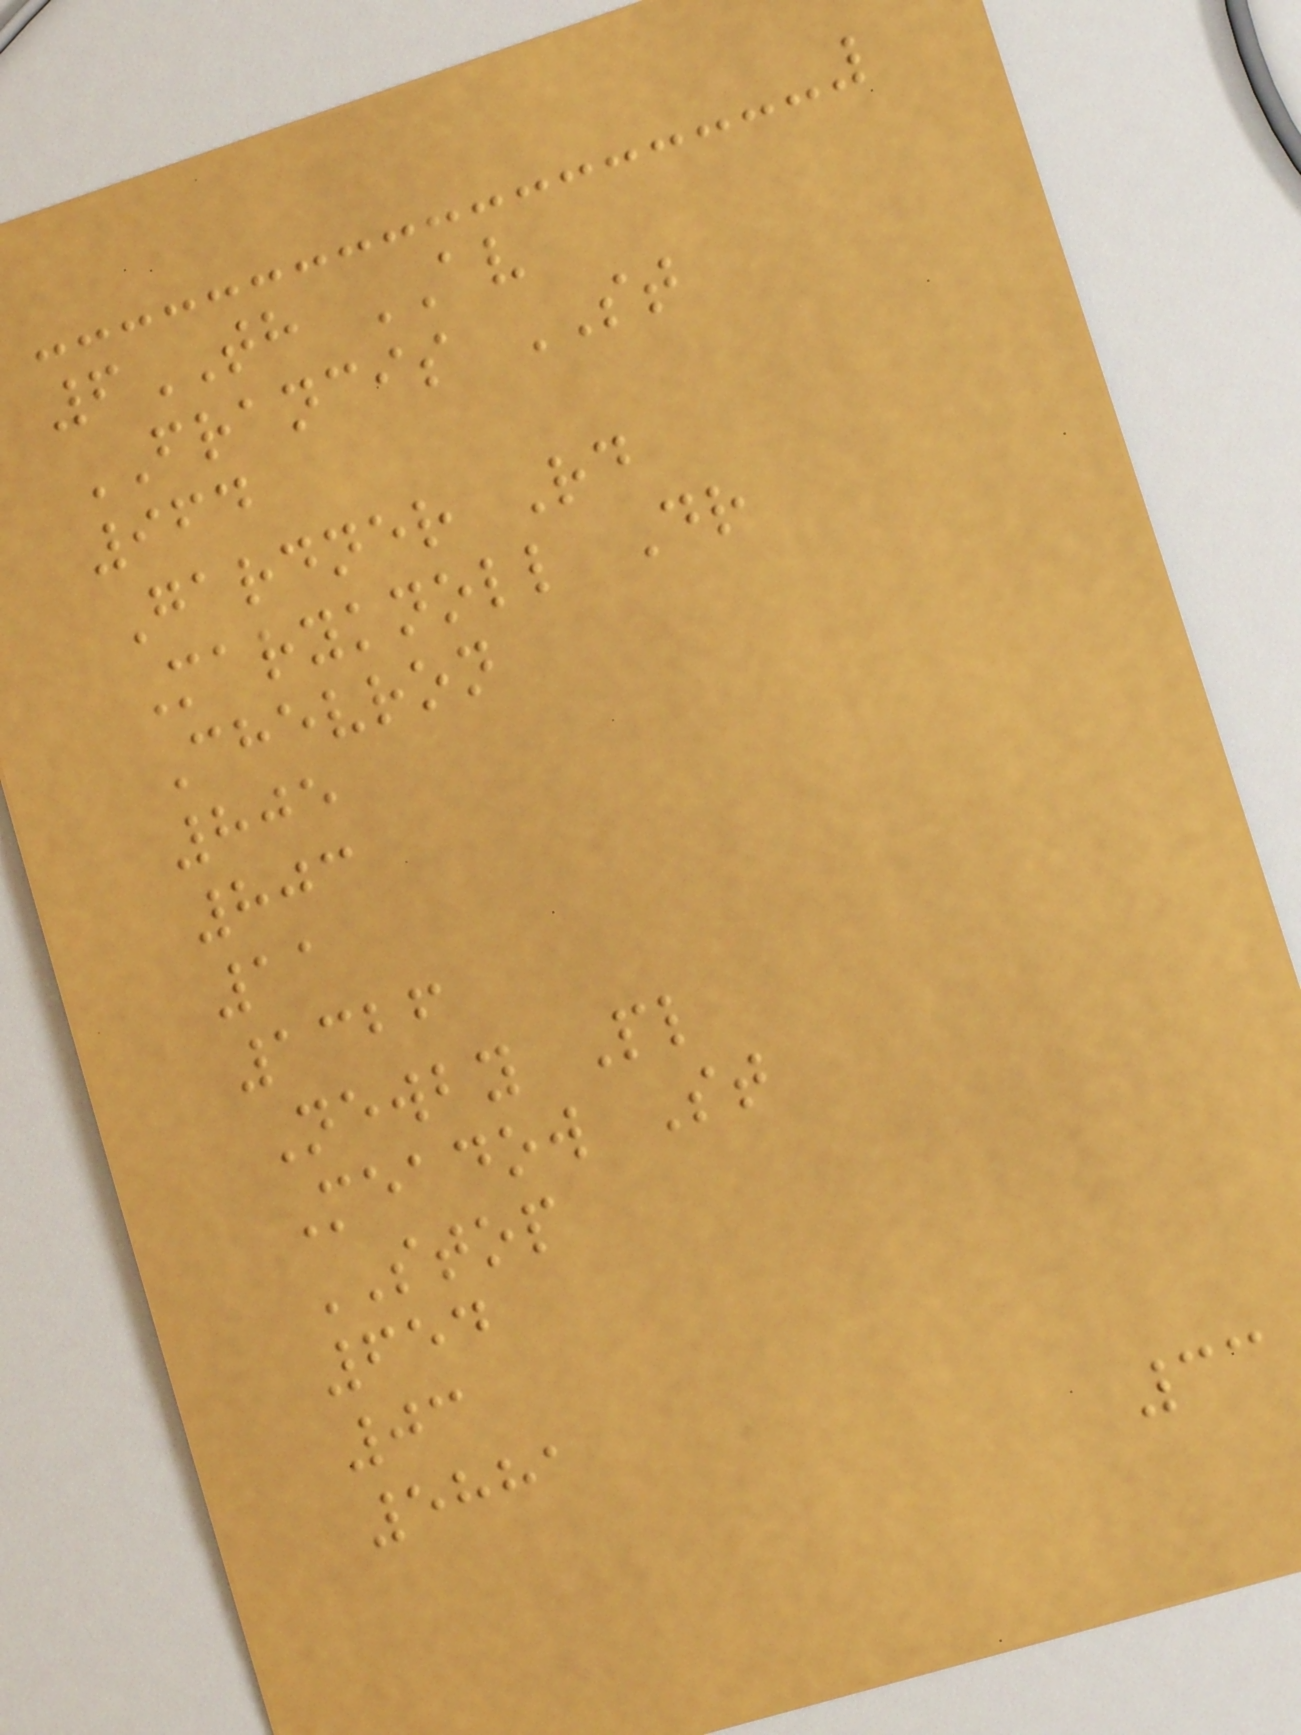6TH AV
FRANCIS ST
964
Gardner Rd
Maryknoll Dr
Chevron
805
803
11
1326
Newby Pl
Meadow St
STOP
654
03
5881
33
